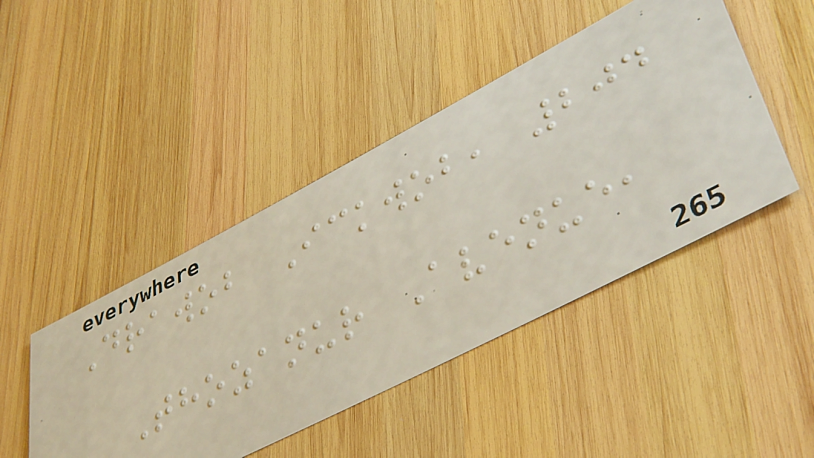Drawob Ickwob, 204
Thozanur Avenue,
